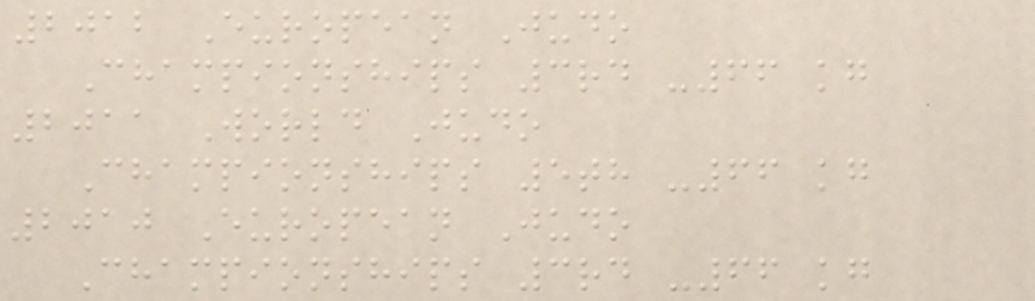2012 European Judo
Championships 3rd -66 kg
2011 World Judo
Championships 5th -66 kg
2010 European Judo
Championships 3rd -66 kg
